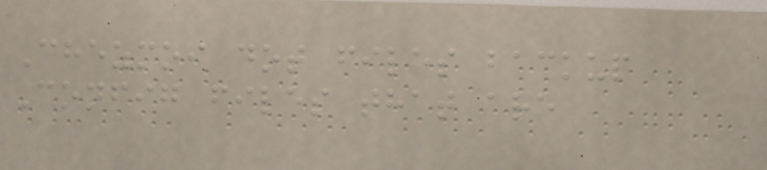Chezmoi dot files backup
Config files that are
